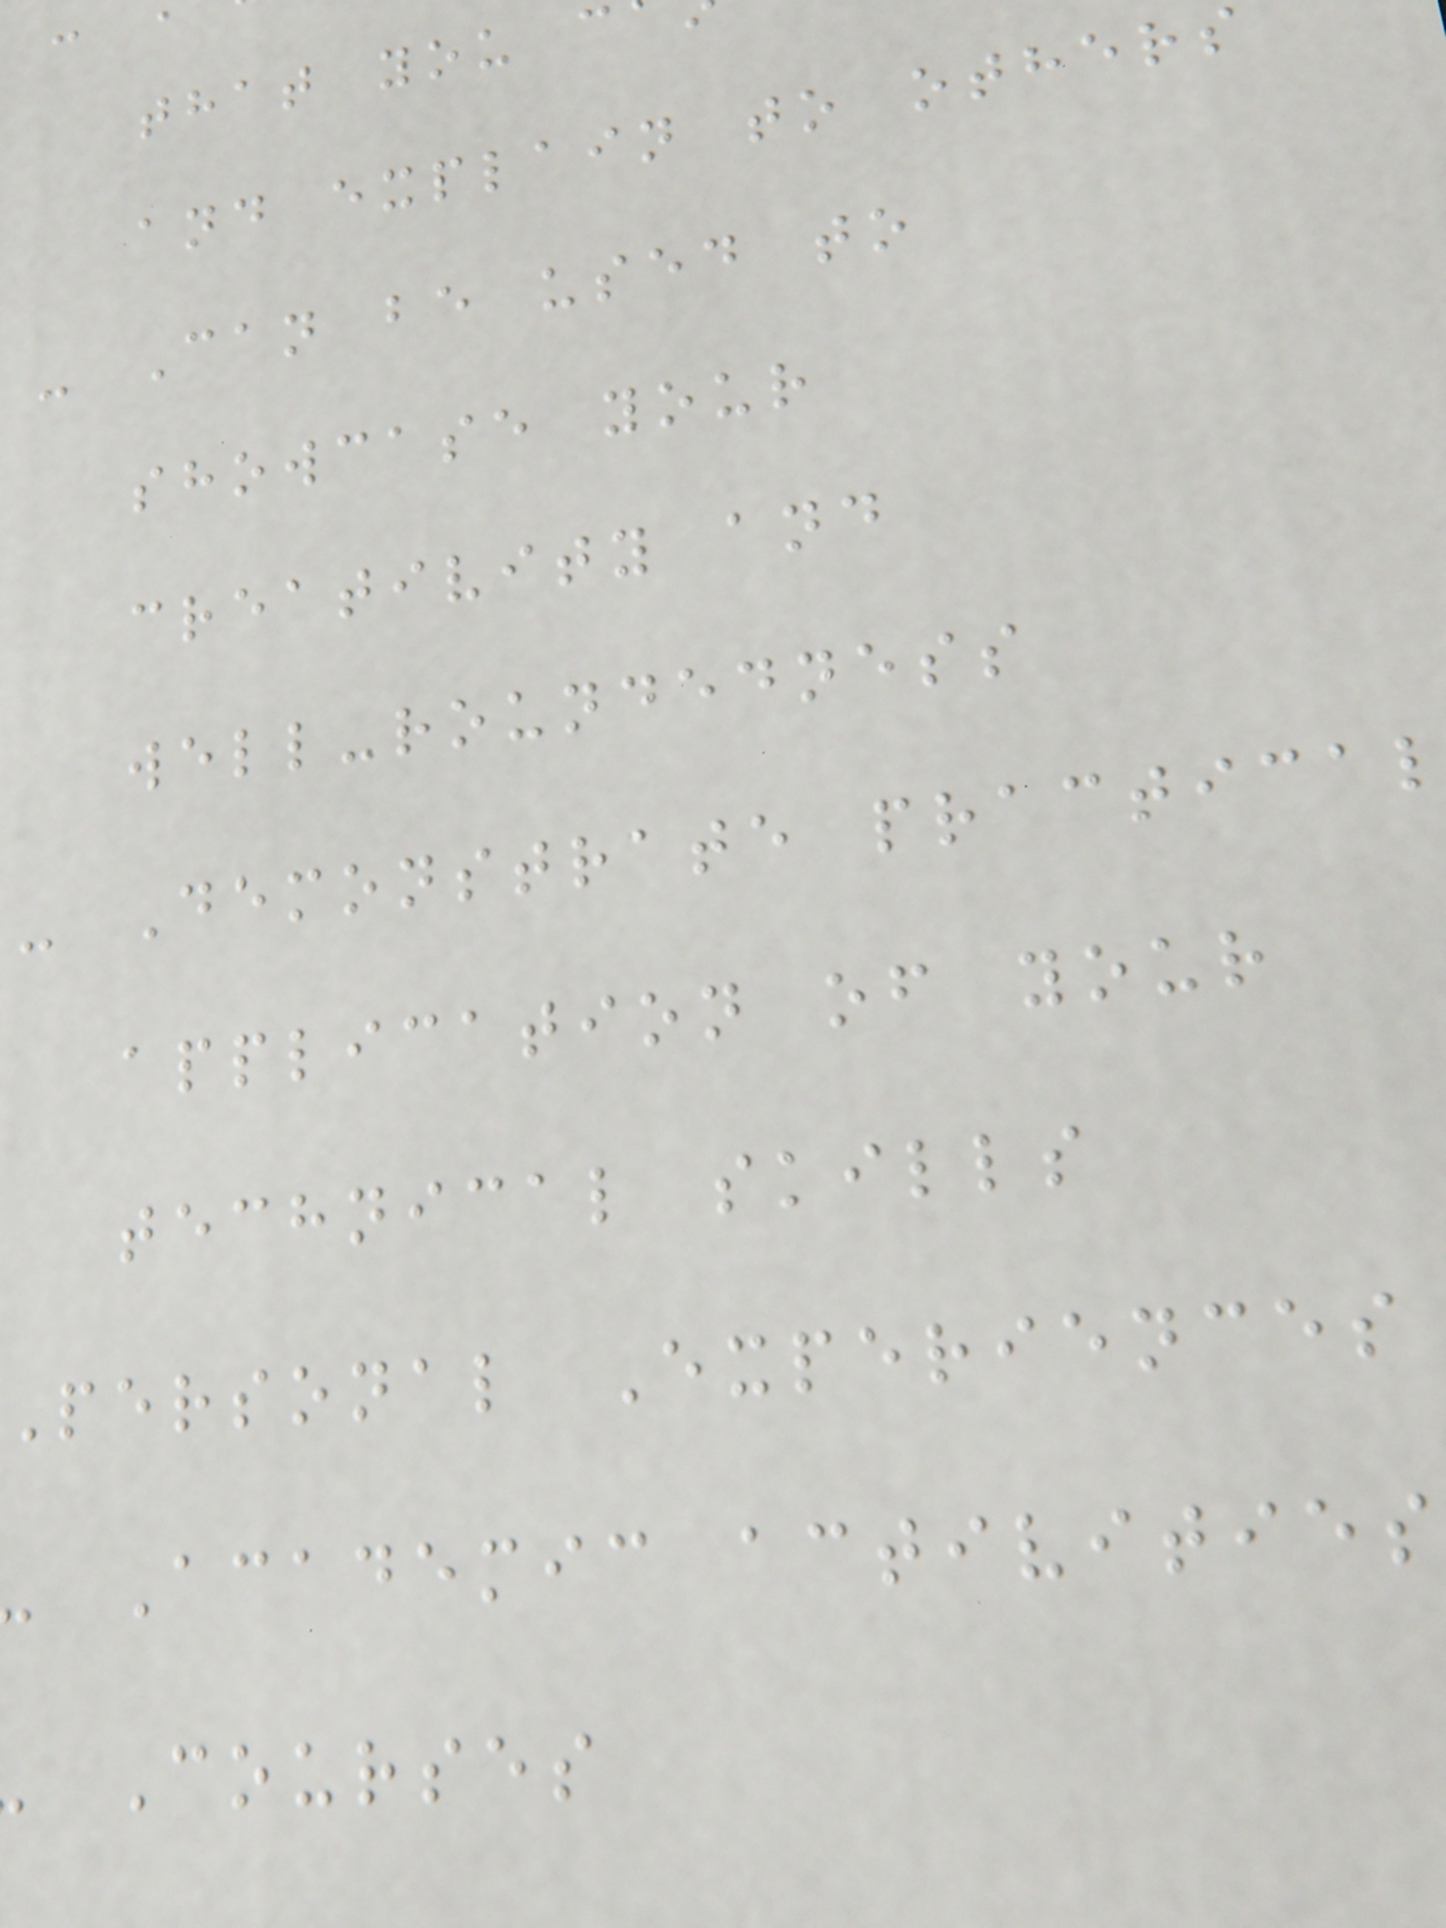that you c
and explain to others
- Can be used to
showcase your
creativity and
well-roundedness
- Demonstrate practical
application of your
technical skills
Personal Experiences
Academic activities
Courses
